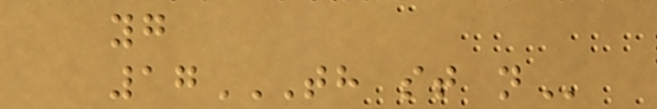yg
17TH ST N
